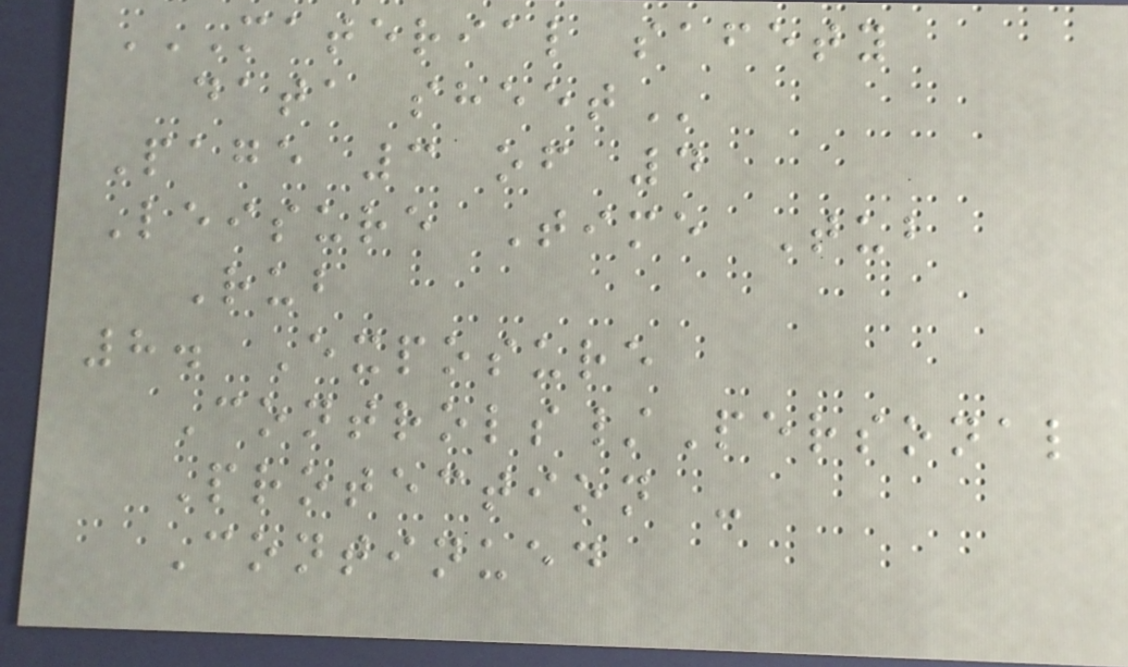MATERIAL SAFETY
DATA SHEET
Page 3 of 4
Leisure Time Tub
Rub
8. Exposure
Controls/Personal
Protection -
Continued
